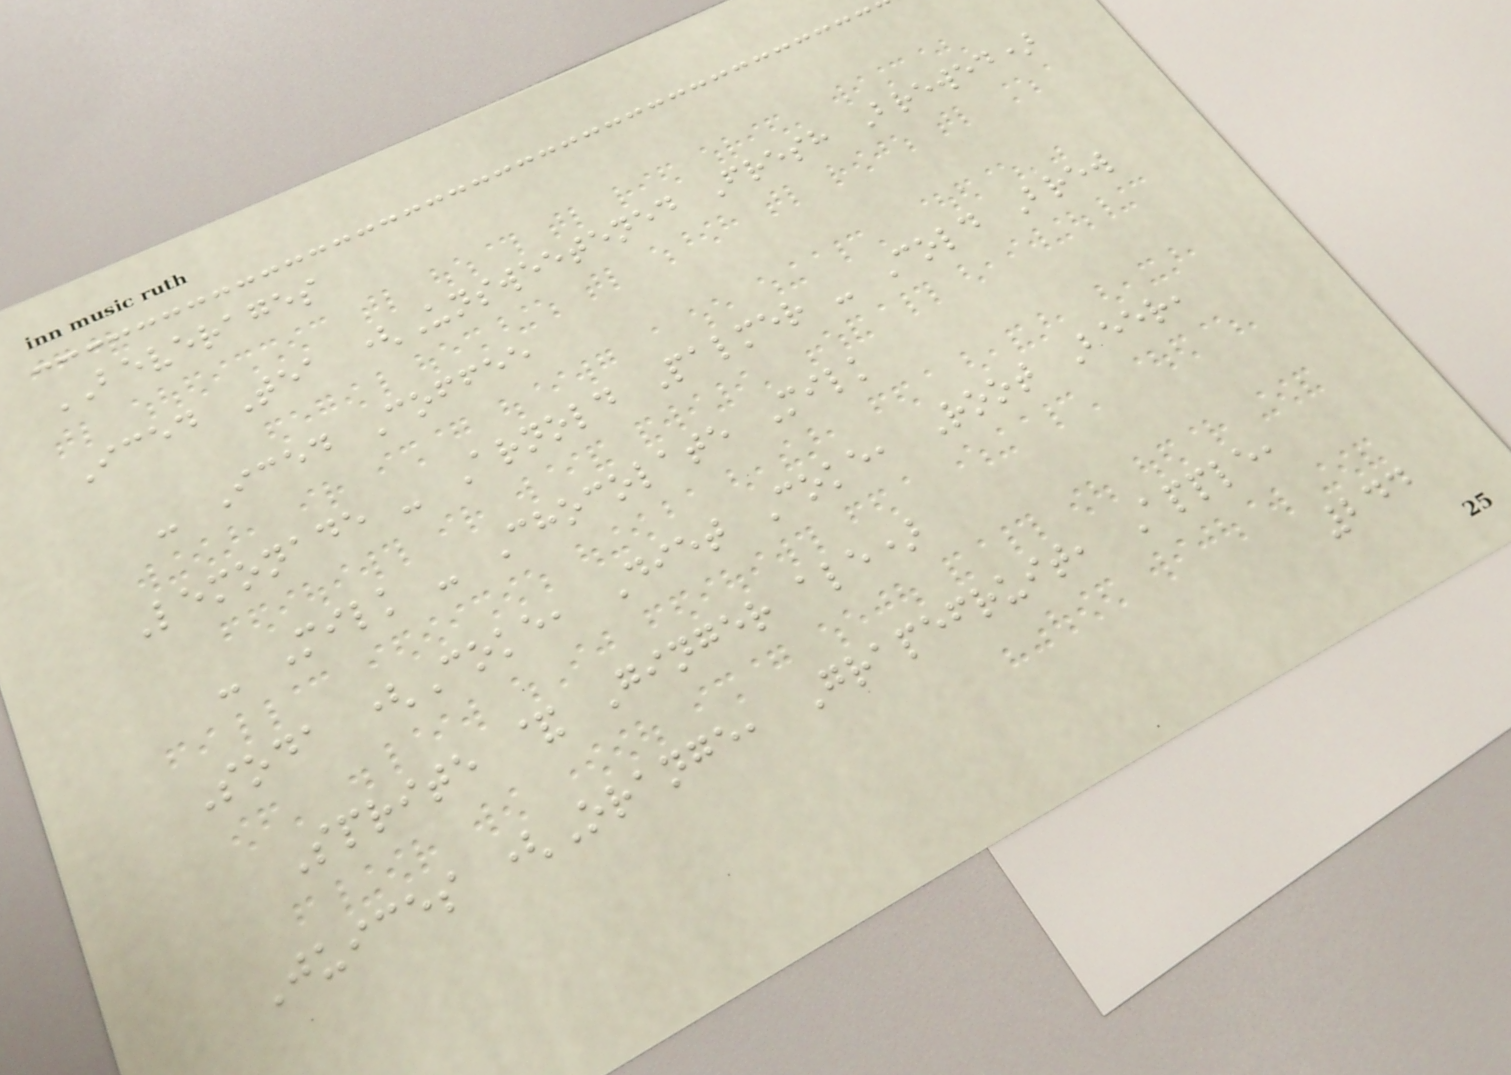BEVERAGES
Iced Tea (Unsweetened Fresh Brewed)
- Iced Coffee
Lemonade - Arnold Palmer - Cold Brew
- Milk - Chocolate Milk
Soda (Coke, Diet Coke, Root Beer,
Sprite & Ginger ale)
Juices (Orange, Grapefruit, Apple,
244
